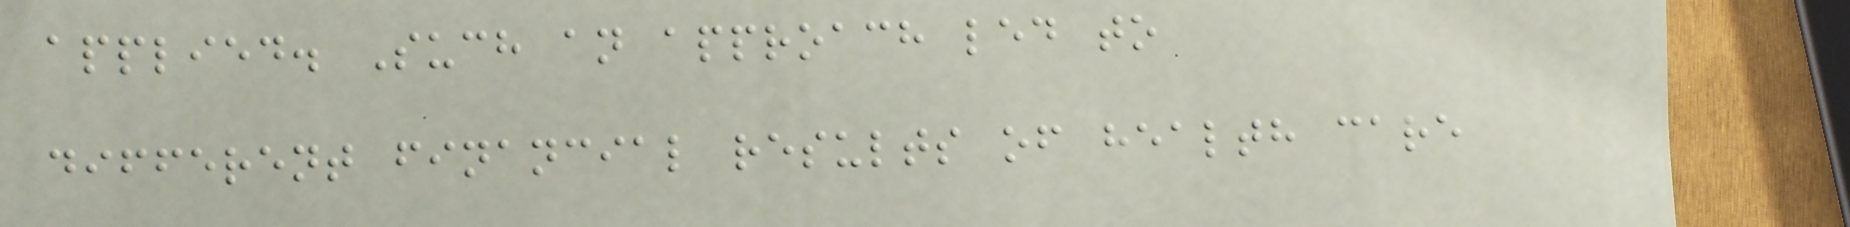applied. Such an approach led to
different financial results of health care
